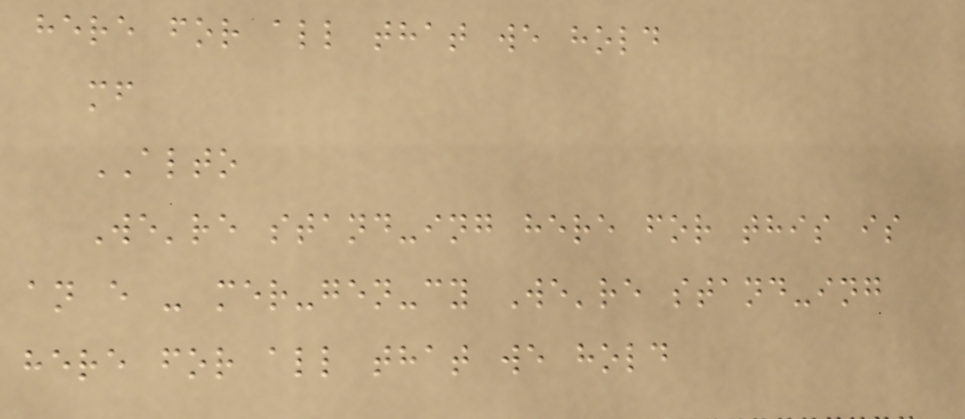here for all that we hold
mf
ALTO
We're stand-ing here for this is
an e - mer-gen-cy We're stand-ing
here for all that we hold
